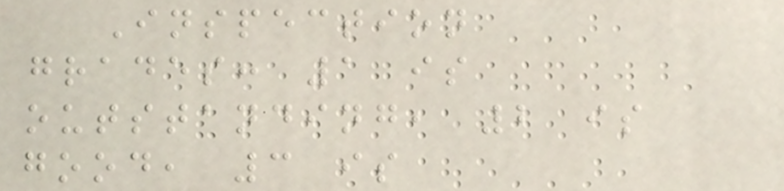Inspection
grades: 1 is
outstanding, 2 is
good, 3 is
